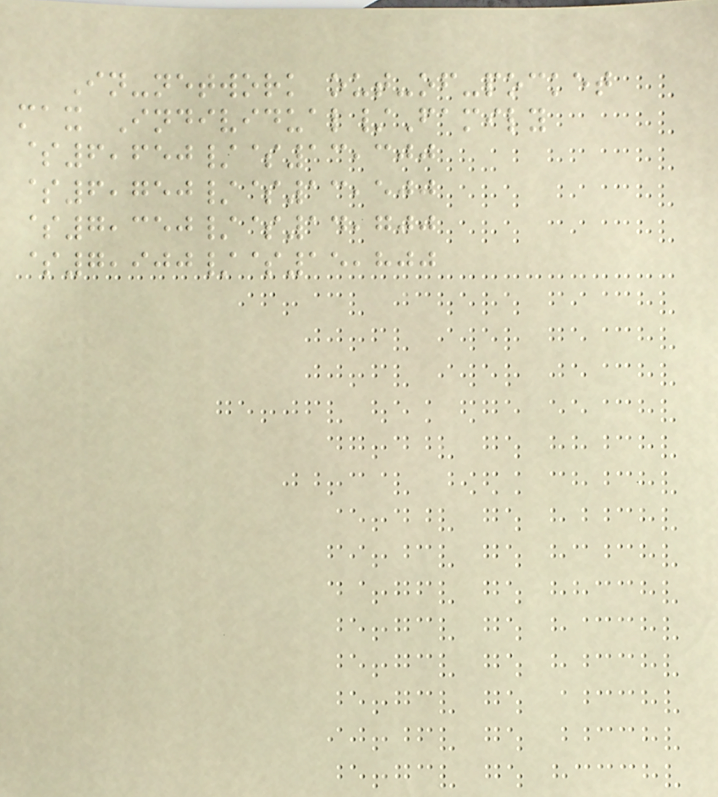In-network out-of-pocket
max Individual/Family
$6,650/$13,300
$6,750/$13,500
$7,350/$14,700
$7,900/$15,800
